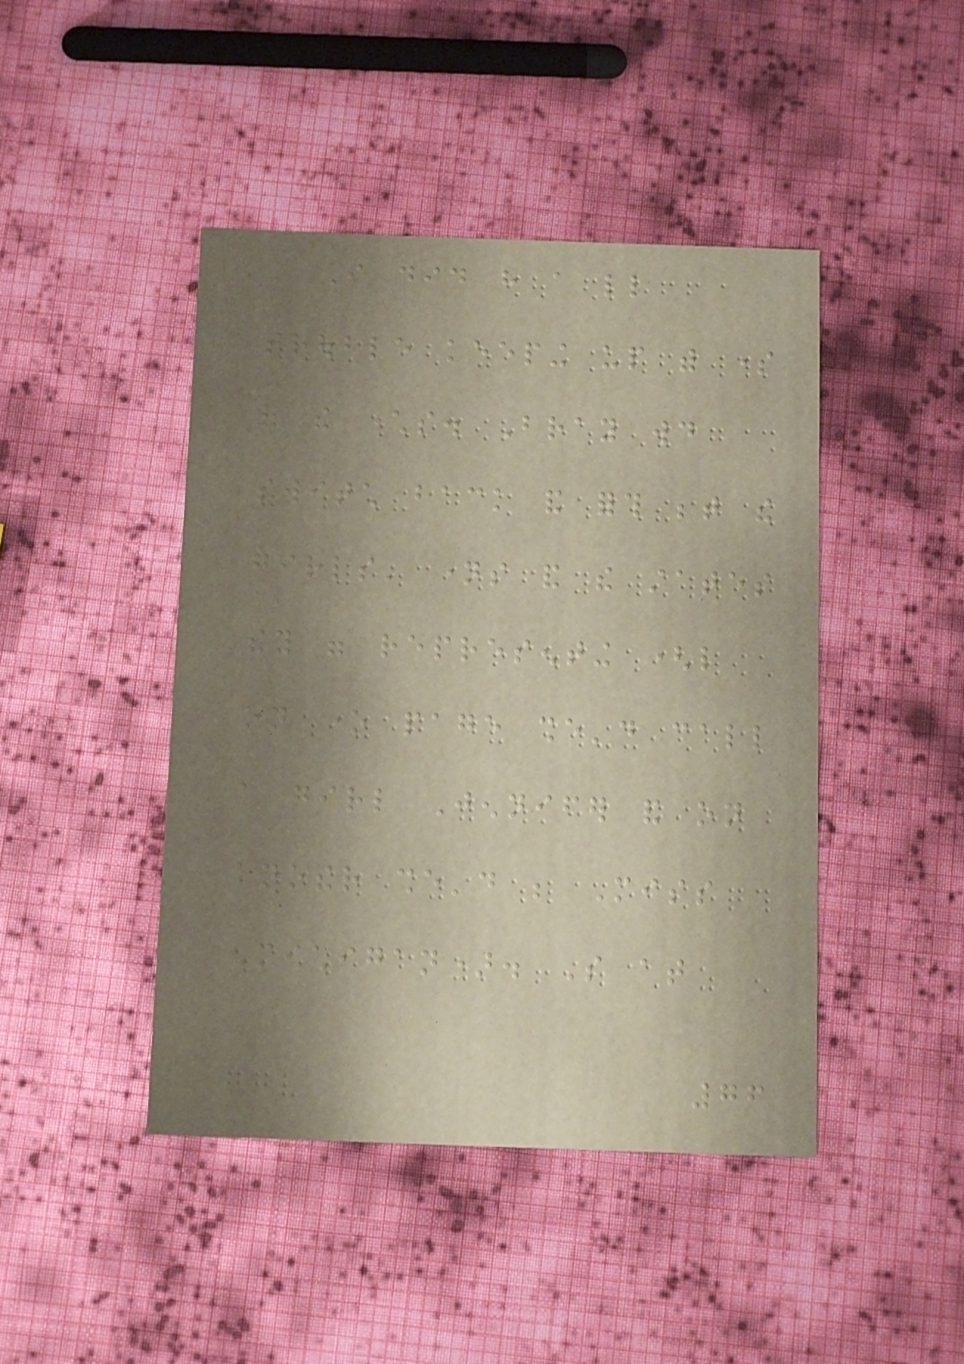I did have a little
trouble keeping up with some
of the characters. Bray would
switch back and forth between the
girls' names and the states
they were representing (like
on one page she'd call
a girl Jennifer and on
another she'd be Miss
Michigan). So at
76
